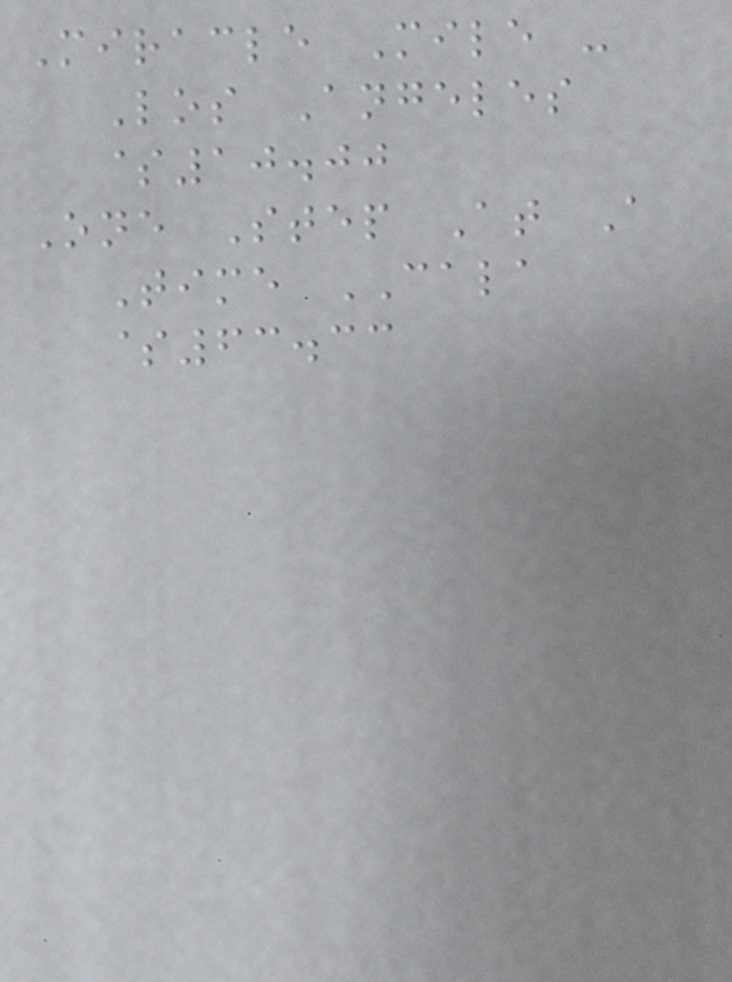Miracle Mile -
Los Angeles
$10.00
One Step At A
Time CALA
$63.33
